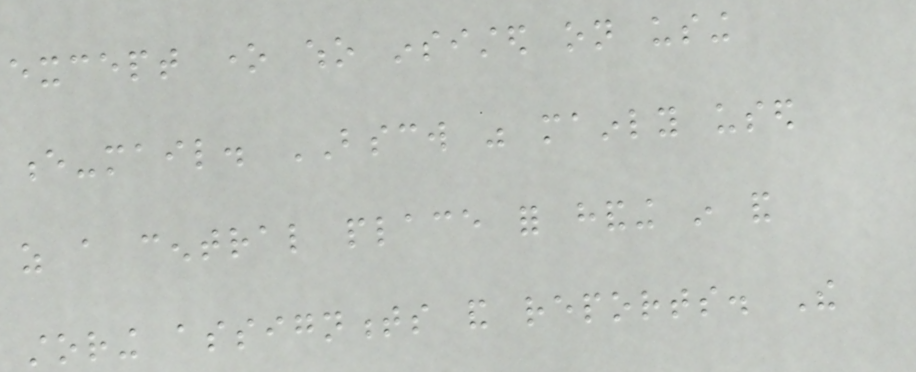except one who insisted on using
e-mail. BSCW was mainly used
as a central place for handing in and
storing assignments and reports. The
